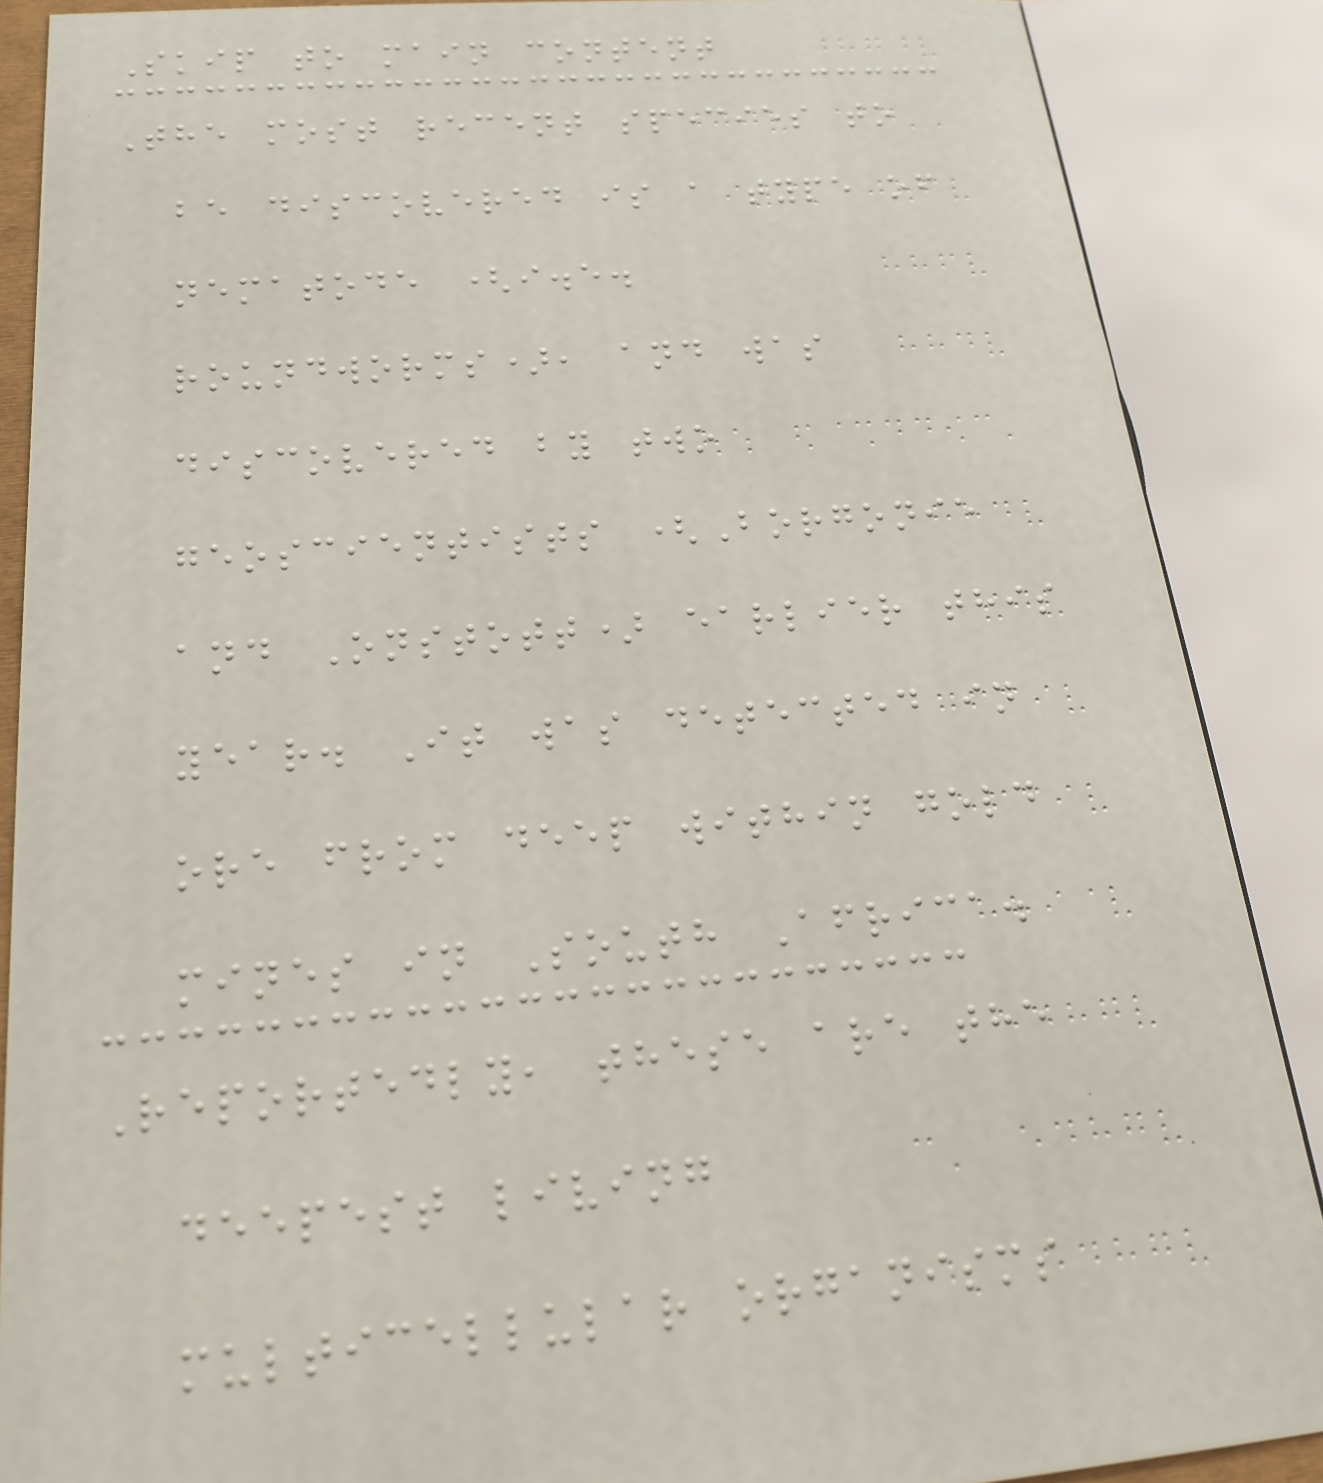Skip to main content
The most recent species to
be discovered is a type of
nematode (i.e.
roundworms), and was
discovered by two
geoscientists (Borgonie
and Onstott) earlier this
year. It was detected in
ore from deep within gold
mines in South Africa.
Reportedly, these are the
deepest living
multicellular organisms
